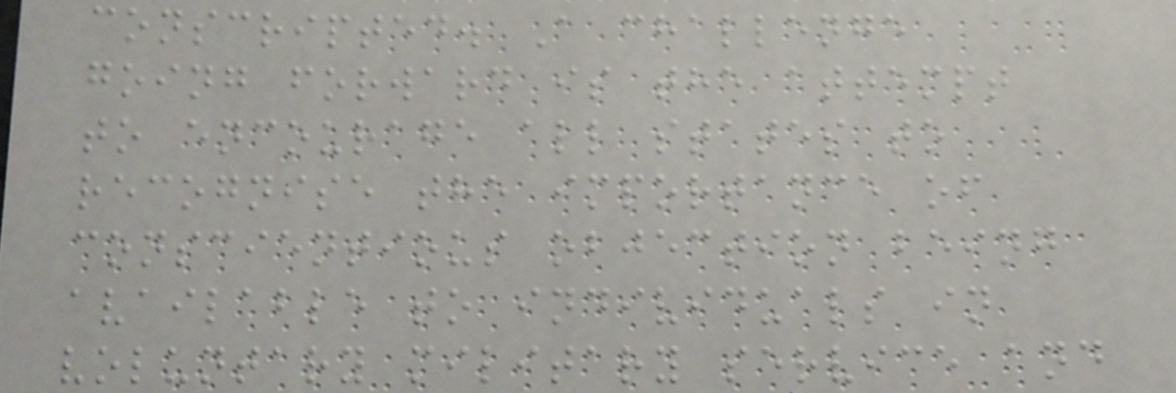conscripted. A challenge
going forward is the attempt
to encourage all states to
recognise the importance of
conscientious objection being
available to individuals in
voluntary military service and
